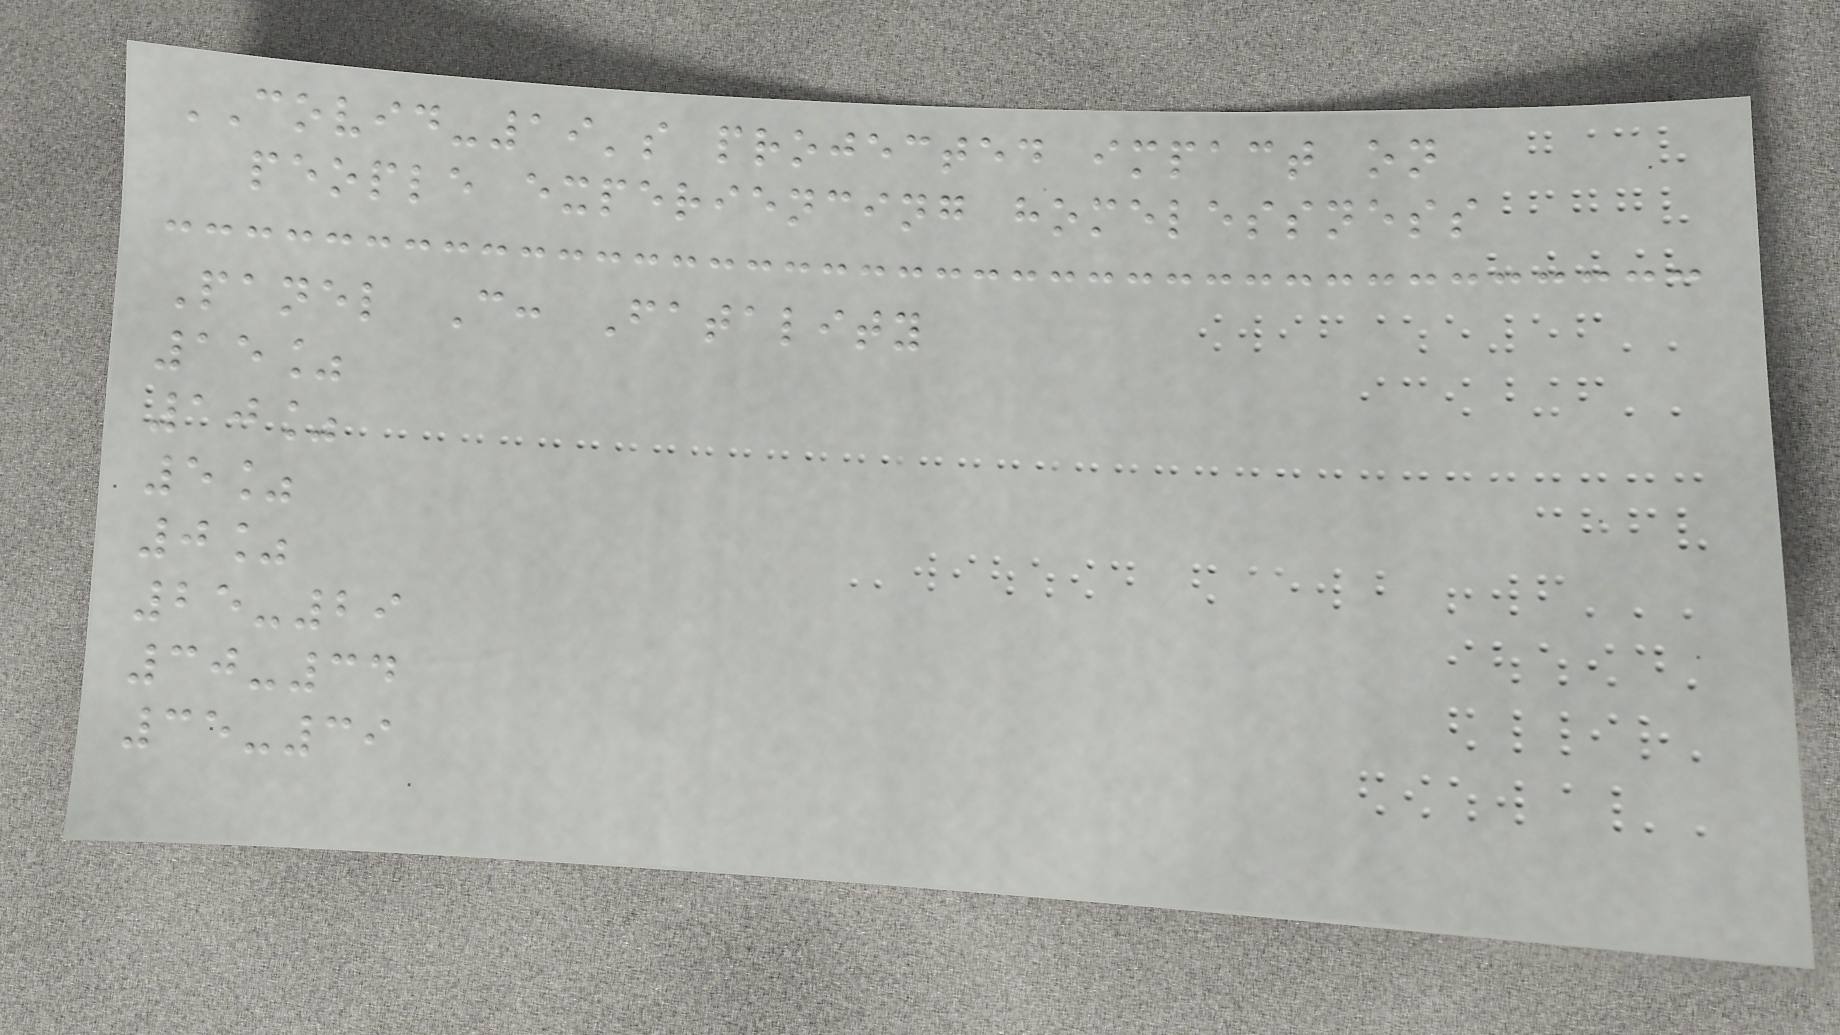COVID-19's projected impact on
people experiencing homelessness
Panel C: Fatality
15%
10%
5%
0%
25-29
30-34
35-39
